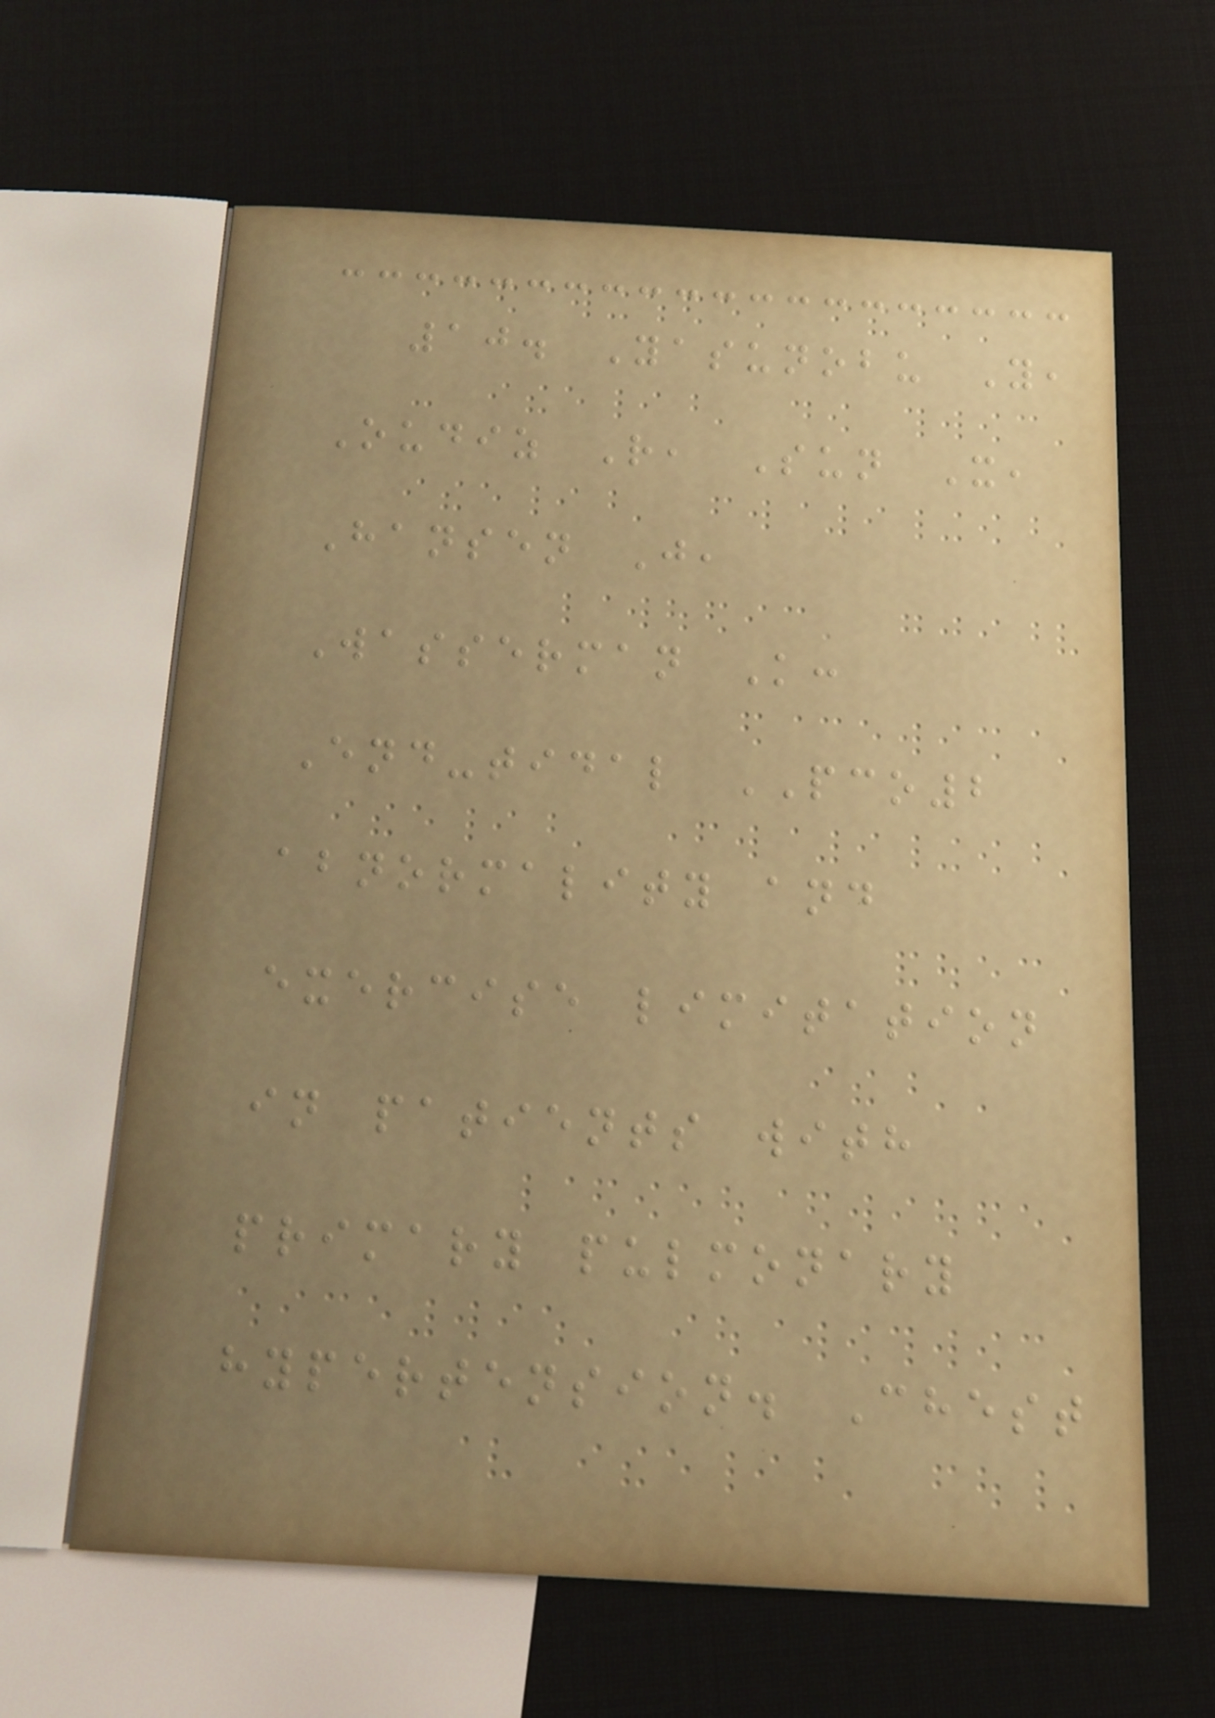10. Yasunobu Y,
Oudiz R, Sun X,
Hansen J,
Wasserman K:
End-tidal PCO2
abnormality and
exercise limitation
in patients with
primary pulmonary
hypertension. Chest
